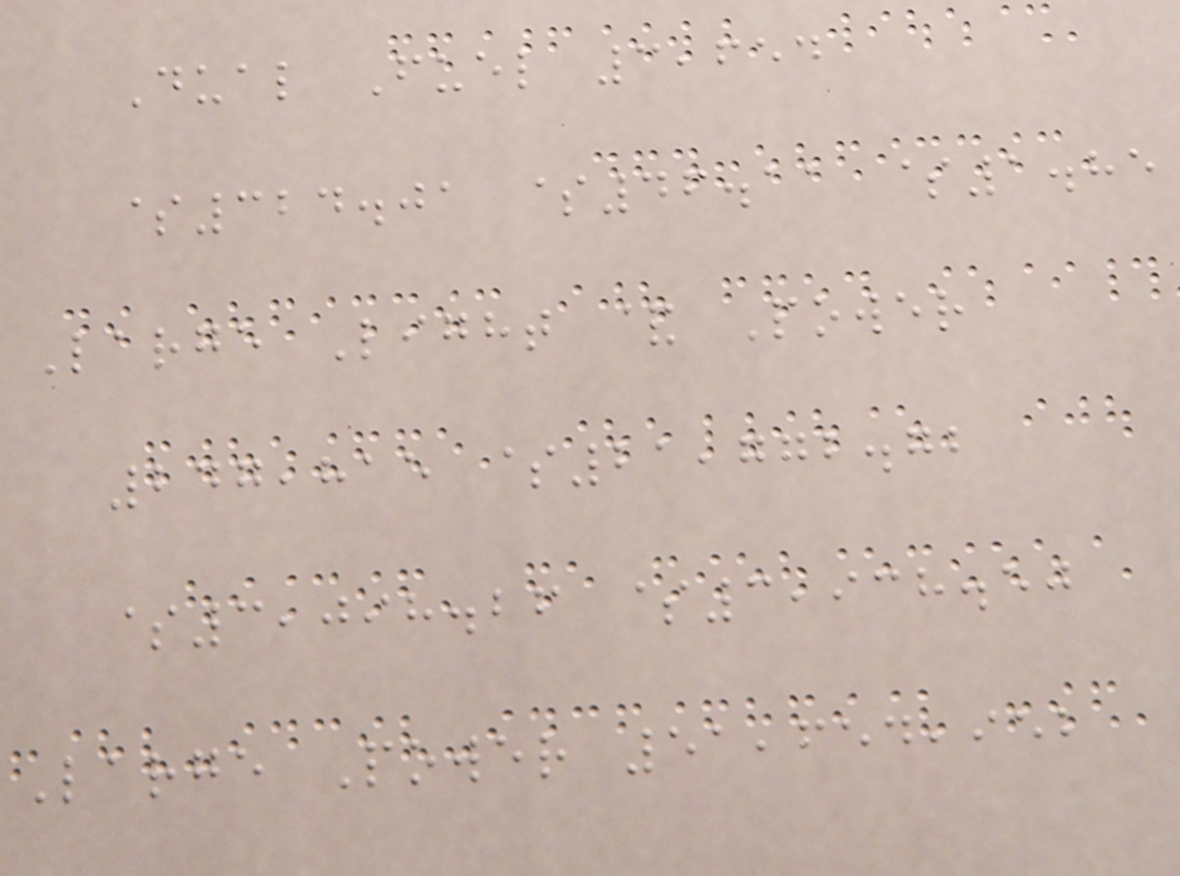Dual Fuel 3,654
$324.01 $46.11 $1.85
Large Light & Power
247,815 $21,772.72
$3,098.26 $3,938.50
Large Power 51,654,952
